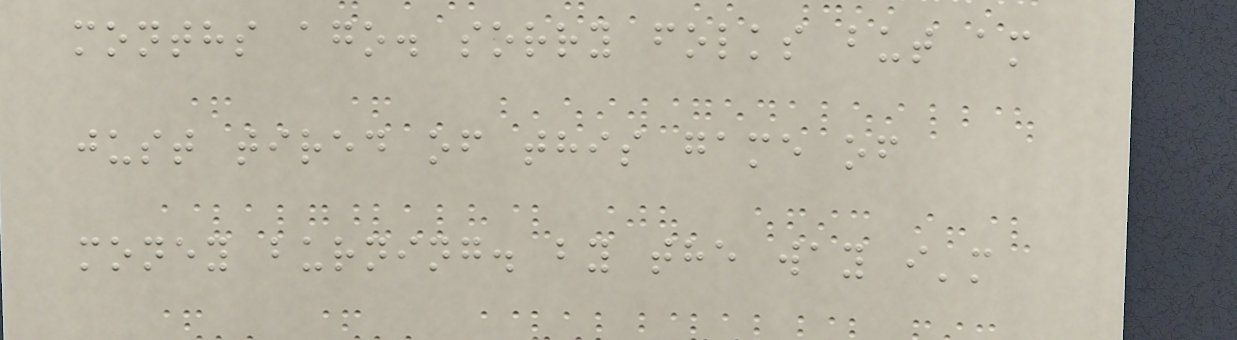months ago. sorry folks but am
just tired of this game of
money burning. by the way i'm
